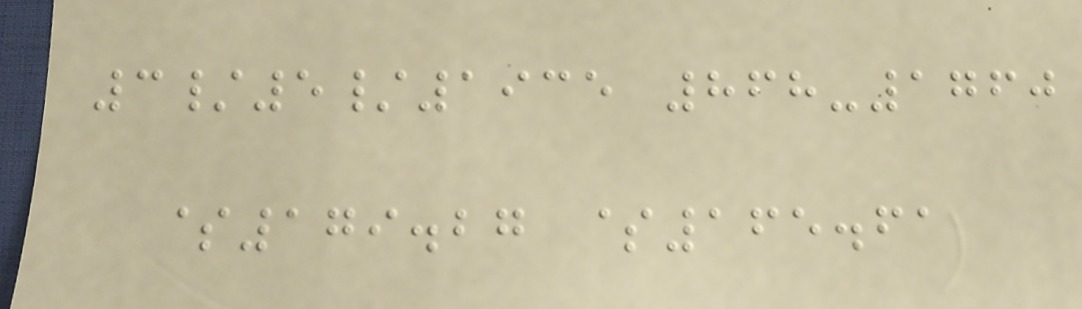3/5/1935 868-1760
$179.27 $165.61
